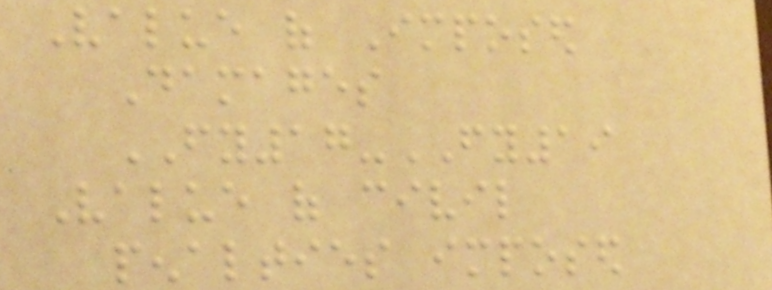Value of Imposed
Damages
FY17-FY19
Value of civil
penalties imposed
